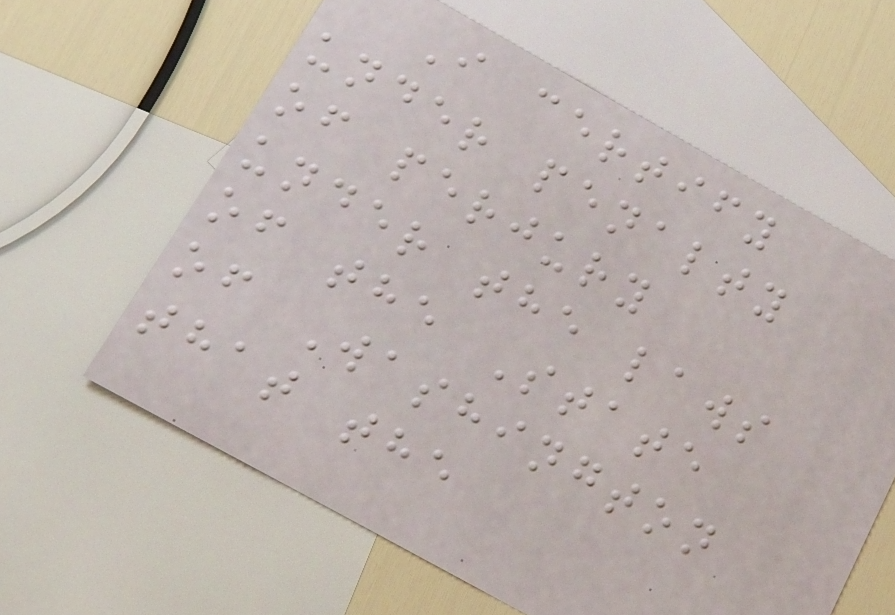I certify
under penalty
of perjury
under the laws
of the State
of Washington
that the
